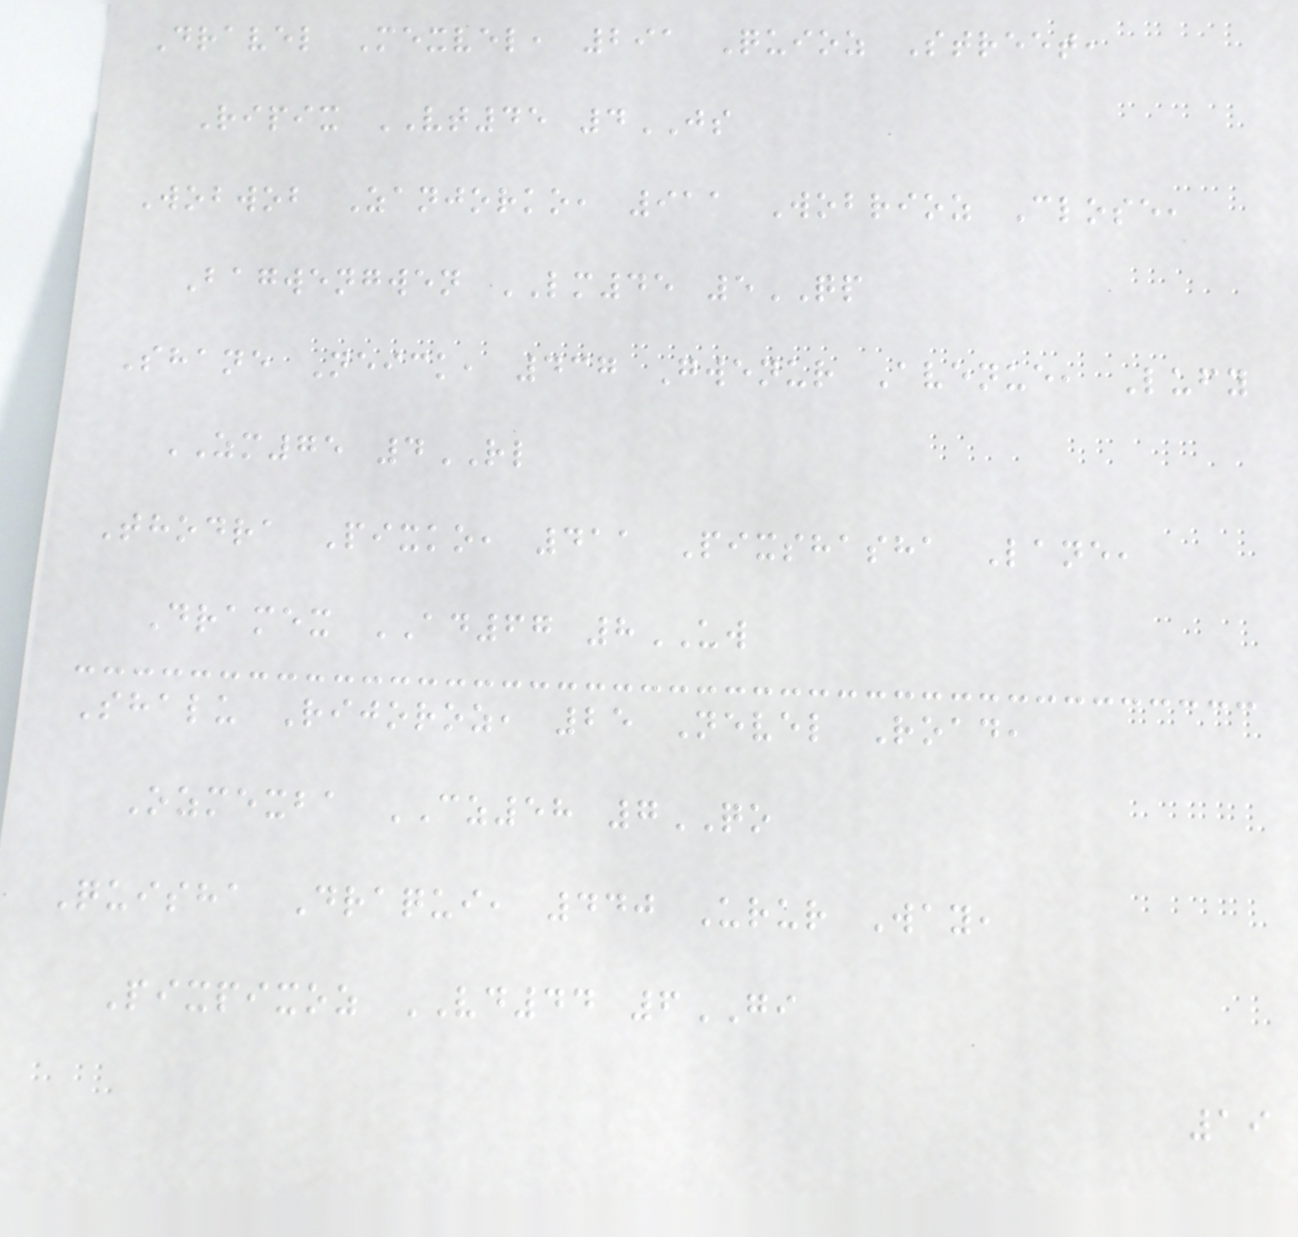Dravel Mexvel, 291 Quioz Street,
Ripix VT45 4JS
Wobwob Zanjorko, 911 Wobrioz Close,
Bagwengwen LM45 5QP
Shane Neick, 437 Gwenur Avenue, Lufy
ZM75 4RL
Thodra Pixko, 411 Pixshasha Lane,
Dramex AD67 8UW
Shalu Rijoroz, 25 Nevel Road,
Ozmexba CZ58 7QO
Quisha Draqui, 440 Urur Way,
Pixpixoz VD44 6GI
19
